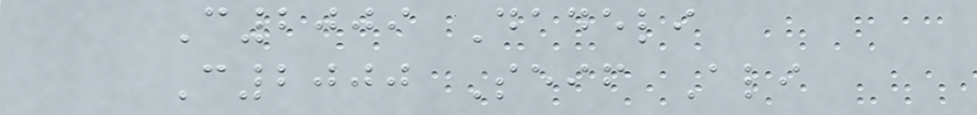C2009 Dadeli
C2000 Seif Ali
